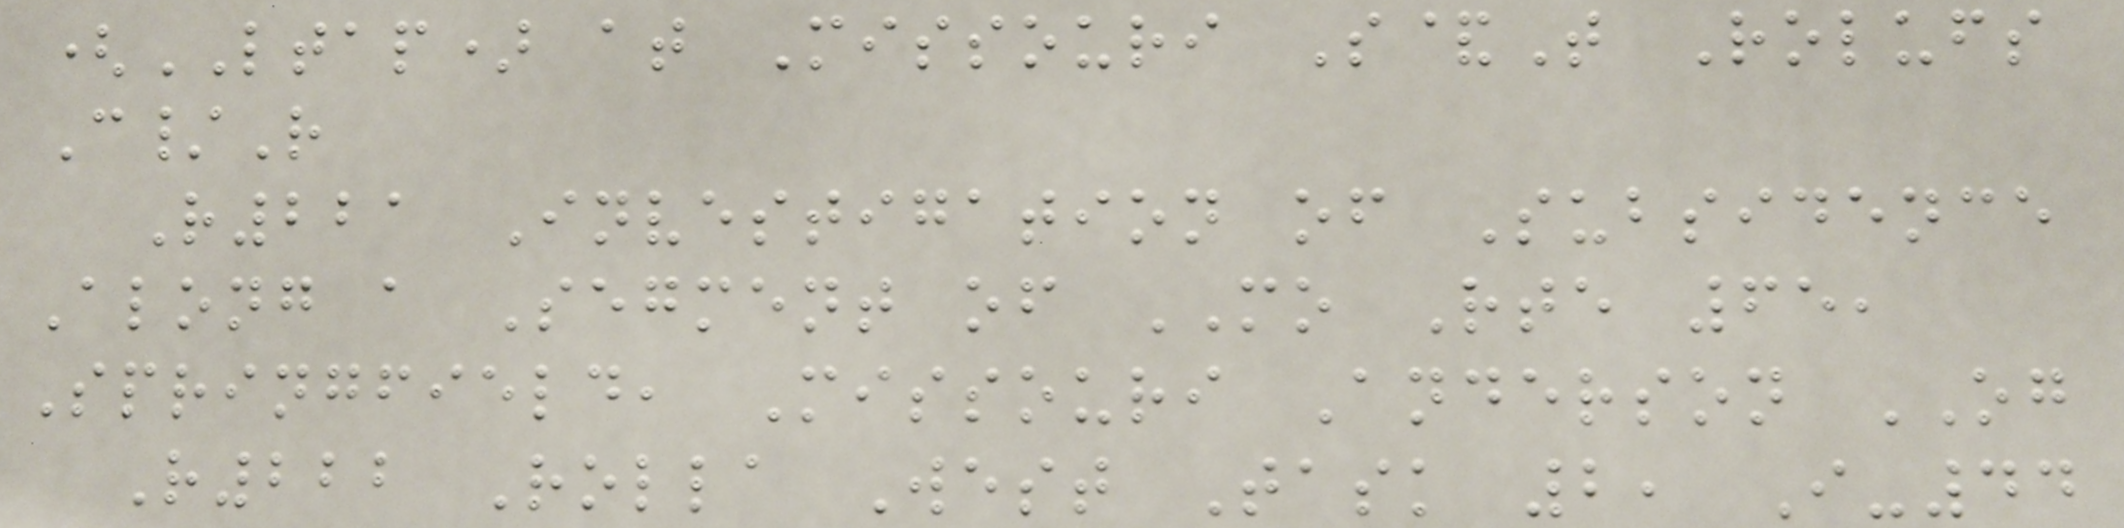(LTAP) at Missouri S&T Rolufs
C/R
R221 Investigation of Subsidence
Along a Segment of MO Rte 65,
Springfield, Missouri Anderson OG
R222 Rolla West Task 2, I-44
